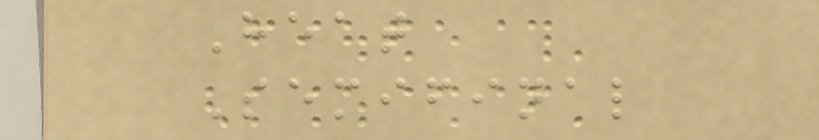Heat
Semifinal
